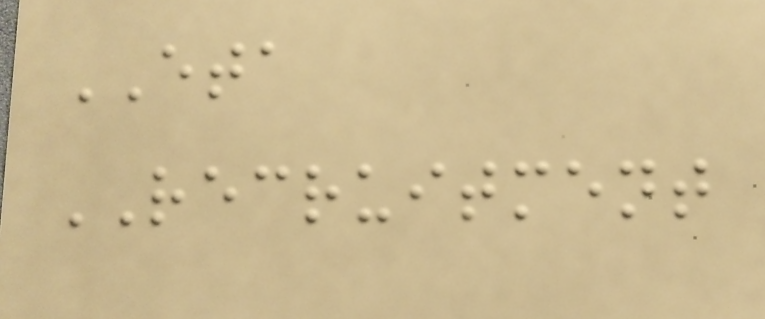ETA
RECRUITMENT
